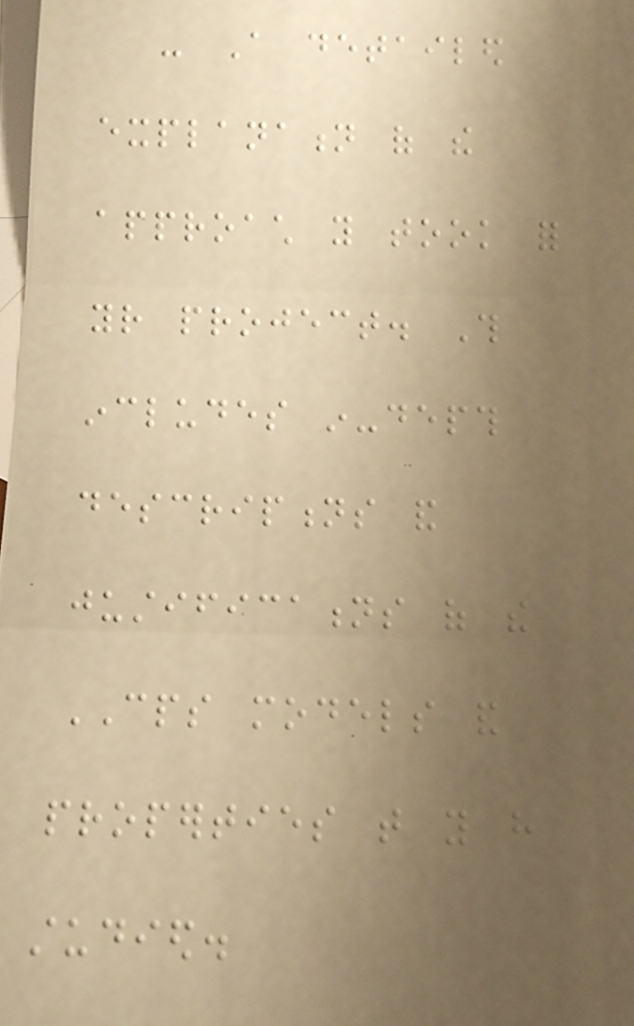- A detailed
explanation of the
approach you took for
your project. This
includes in-depth
descriptions and
justifications of the
CPS models and
properties that you have
studied.
